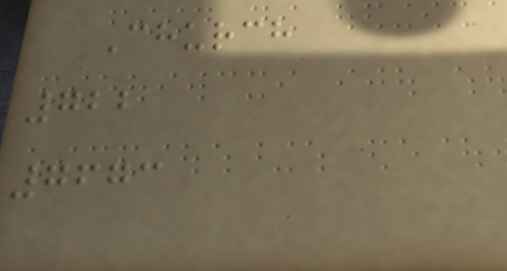Church
722
7673
